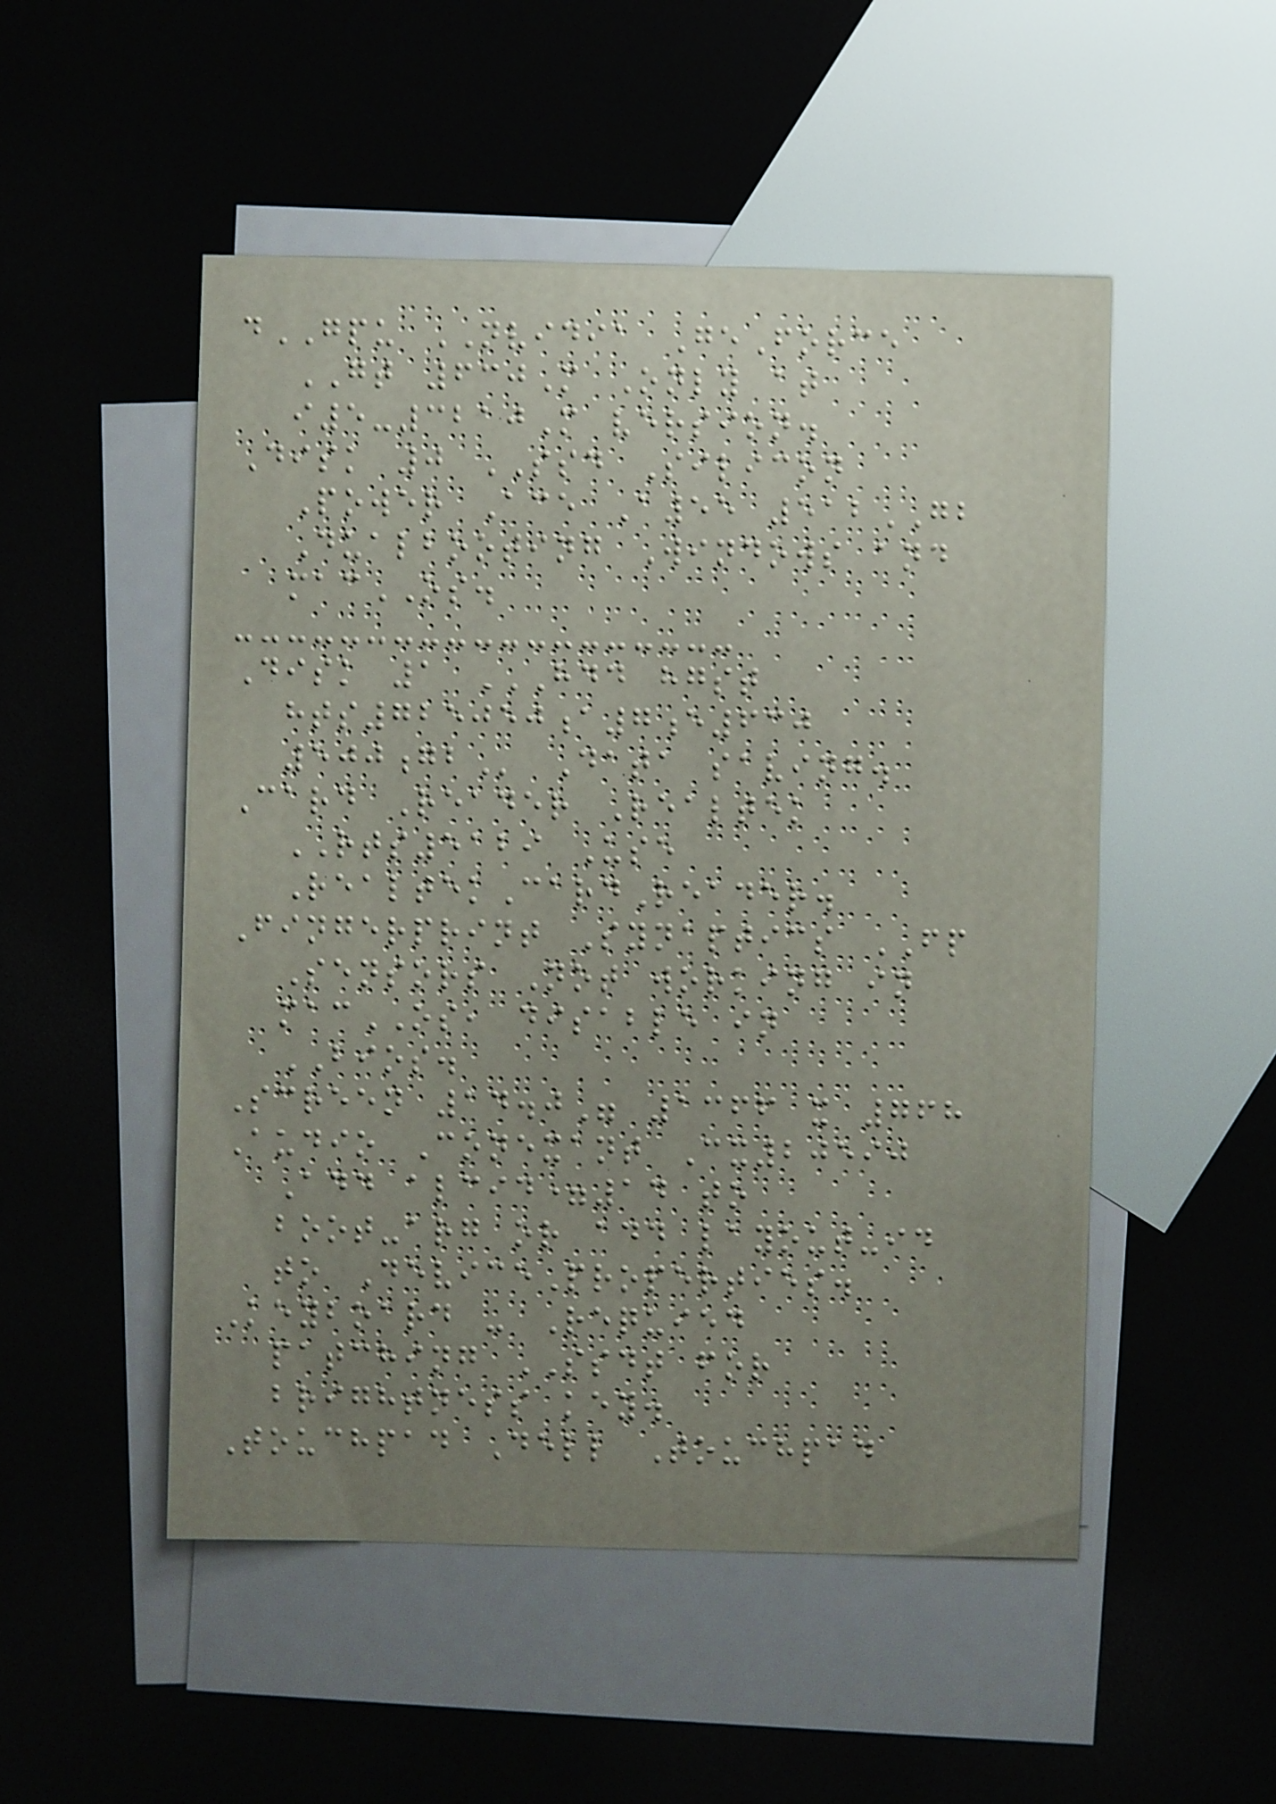dGPU NVIDIA GeForce
GT 630M Only at
i5-3210M version.
Disk 0 SSD Silicon
Power Ace A55 512GB
Dualbooting Windows and
macOS.
Disk 1 HDD HGST
HTS725050A7E630
500GB Data saving.
Card Reader Realtek
RTS5129 Use
RealtekCardReader.
Fingerprint Synaptics FP
Sensors Not working in
macOS, disable in
BIOS.
Screen 14.0" 1366 x 768
Audio Conexant Cx20590
Add alcid=14 to
boot-arg or add layout-id
to DeviceProperties.
Keyboard - Requied
patching SSDT for
brightness key.
Touchpad Dell Touchpad
